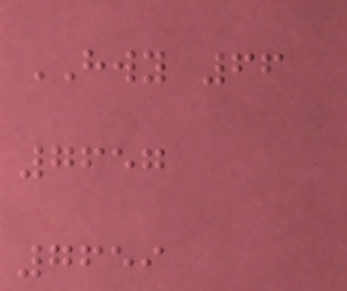HWY 66
7657
7659
